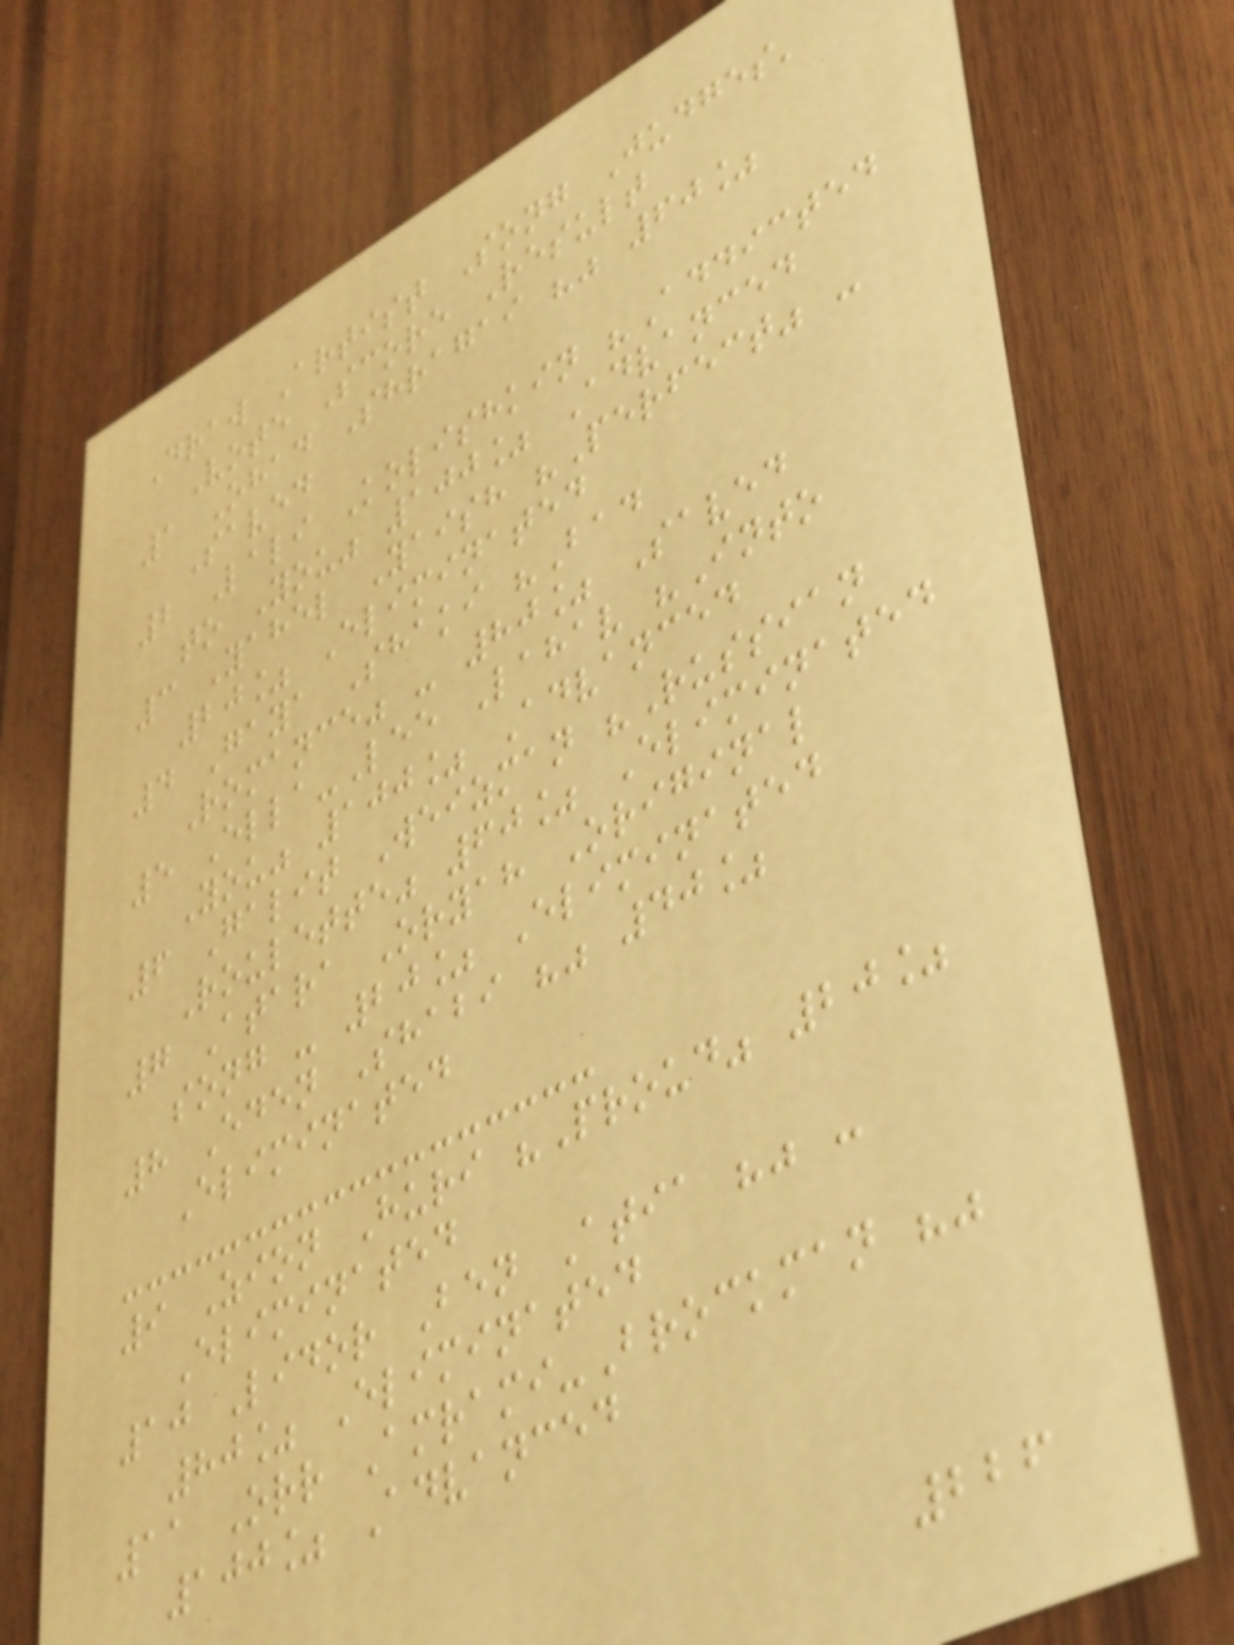Draw Artist Song Judges'
Vote Score Result
1 Ohad Shragai "" 60%
Saved
2 Lali Kolishkin "Addicted
to You" 100% Advanced
3 Yahel Yaish "Perfect" -
20% Eliminated
4 Gaya Shaki "Bad
Romance" - 80% Saved
5 Ella-Lee Lahav "Into
You" 100% Advanced
6 Galit Weizman "Russian
Roulette" 60% Eliminated
7 Atara Oryah Original
song - 20% Eliminated
8 Eden Shabi "" 40%
Eliminated
9 Zion Huri "Proud" 20%
Eliminated
10 Lidor Ben Atia "" -
80% Eliminated
11 Orr Amrami-Brockman ""
100% Advanced
226
